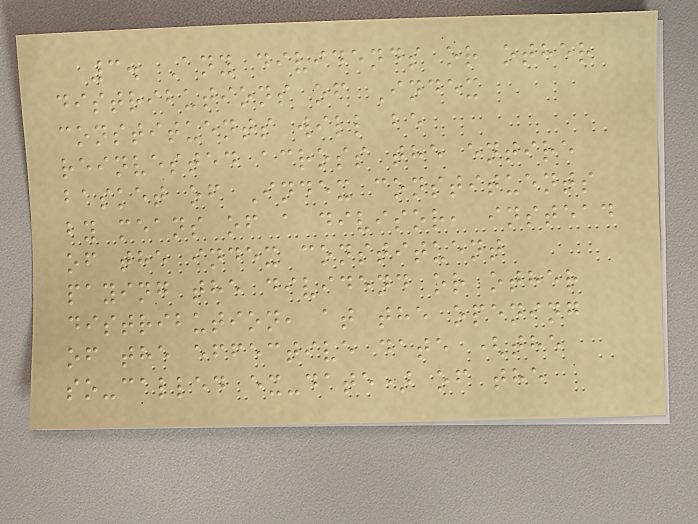3. Any dividends or other
distributions of Index
constituents will be
reinvested across the entire
basket of Index constituents
by means of a divisor, instead
of the index constituent
paying the dividend or other
distribution, at the opening
of the effective date (the
so-called ex-date) of the
